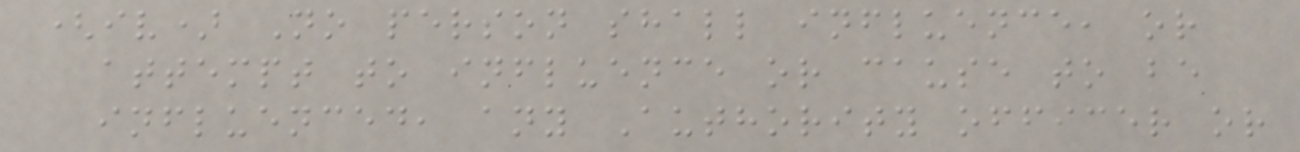(iv) No person shall influence, or
attempt to influence or cause to be
influenced, any Authority officer or
